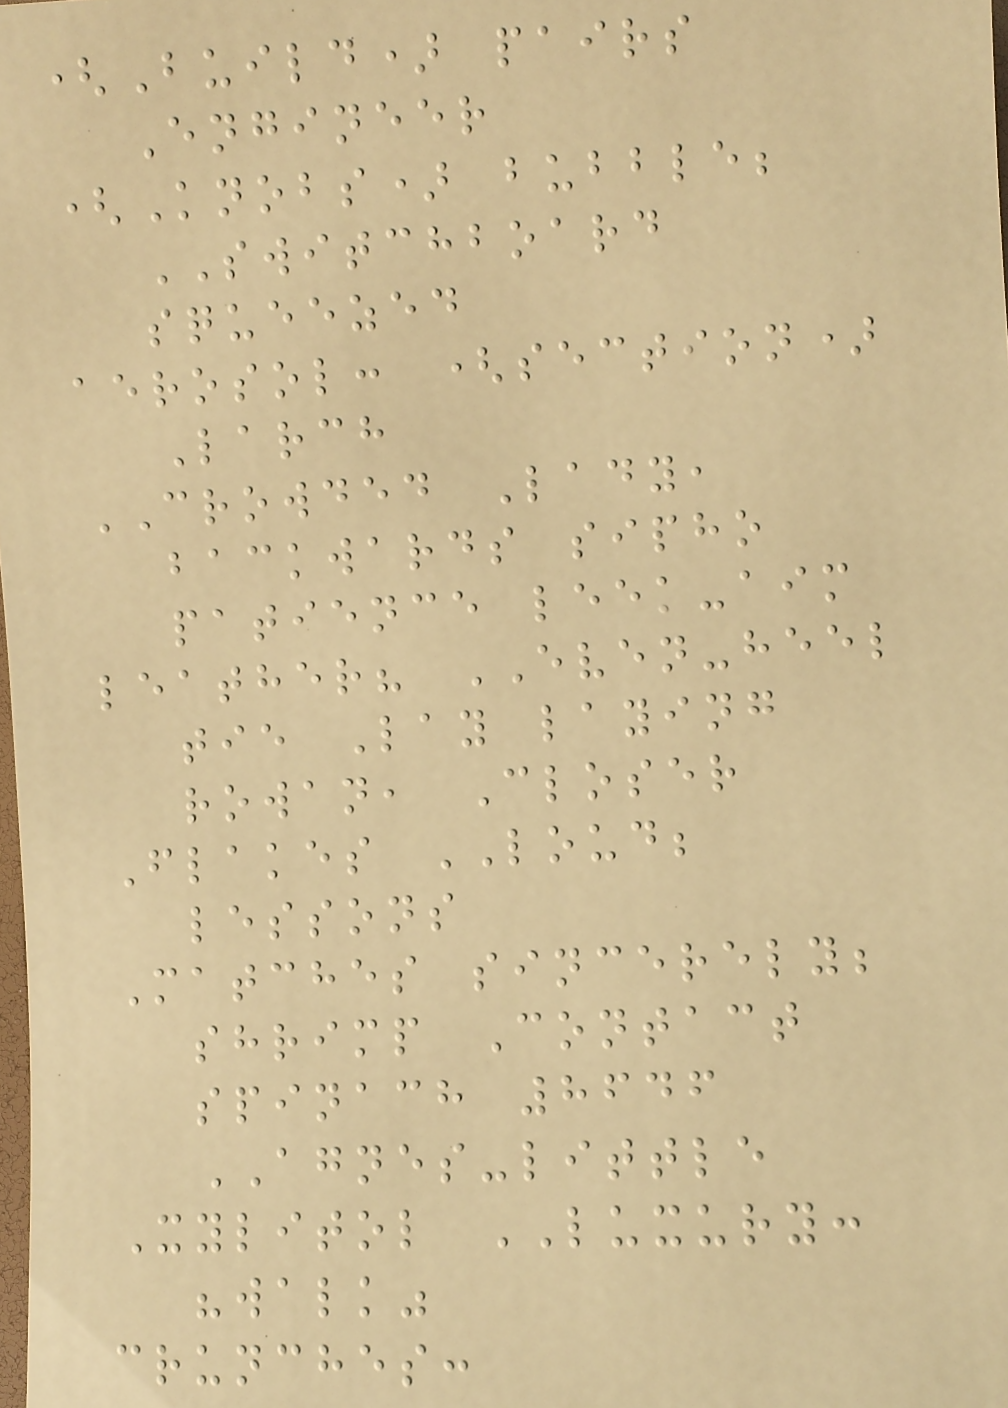(Build) pairs
Engineer
(Knobs) bubble;
SWITCHBOARD
squeezed
aerosol: (section)
Larch
CROWDED Lady,
backwards sipho
patience leek-aim
leather? EVEN-heel
tie Lay laying
rowan, Closer
Flakes LOUD;
lessons
Matches sincerely;
shrimp Contact
spinach 8646
AGNES-little
Xylitol LUXURY:
"walk"
crunches:
